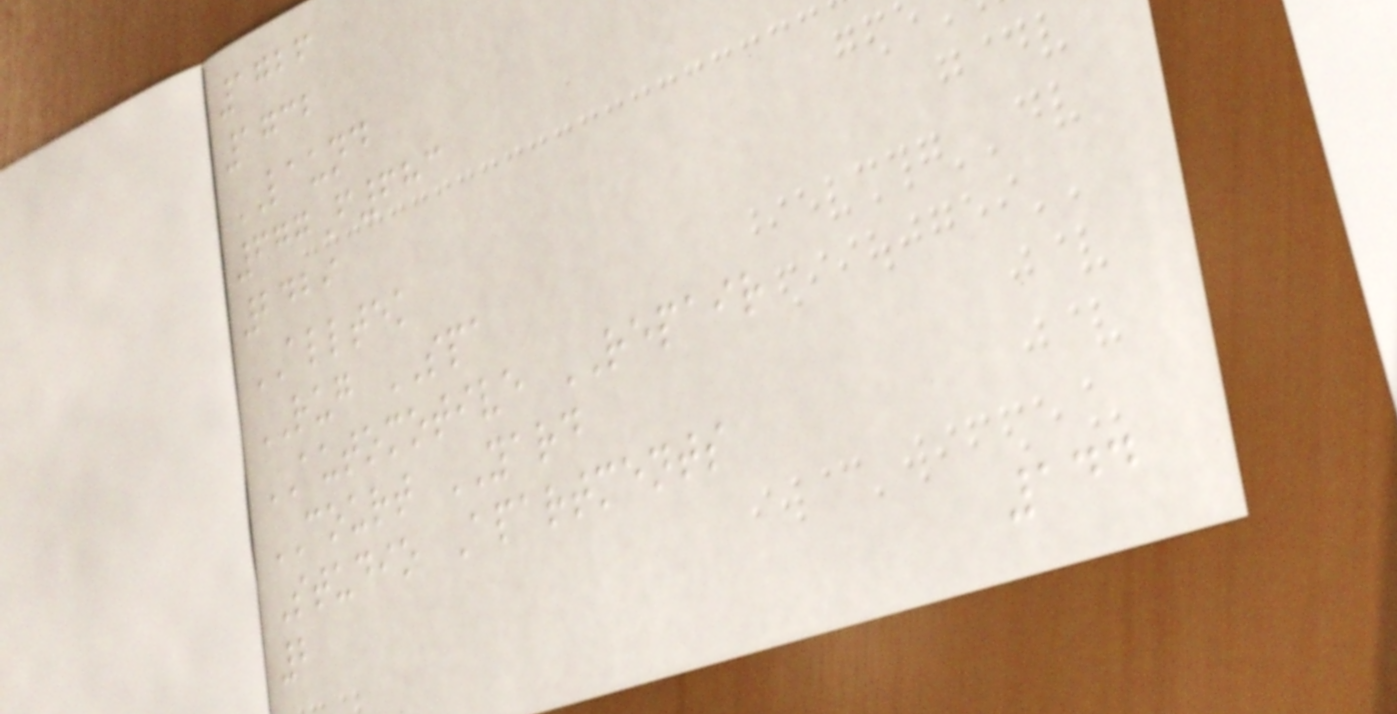1726
1732
LAUND
677F683
2429
ALLTEK
RUG SPA
AUTOMOTIVE REPAIR
COURT YARD
Studio Apartments
2
144
